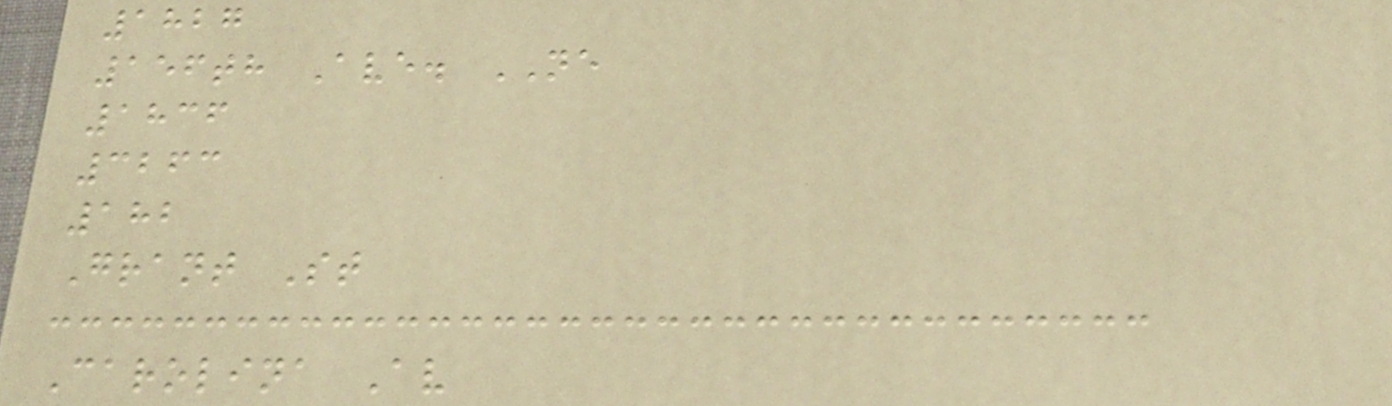1827
156th Ave. NE
1836
3263
182
Grant St
Carolina Av
